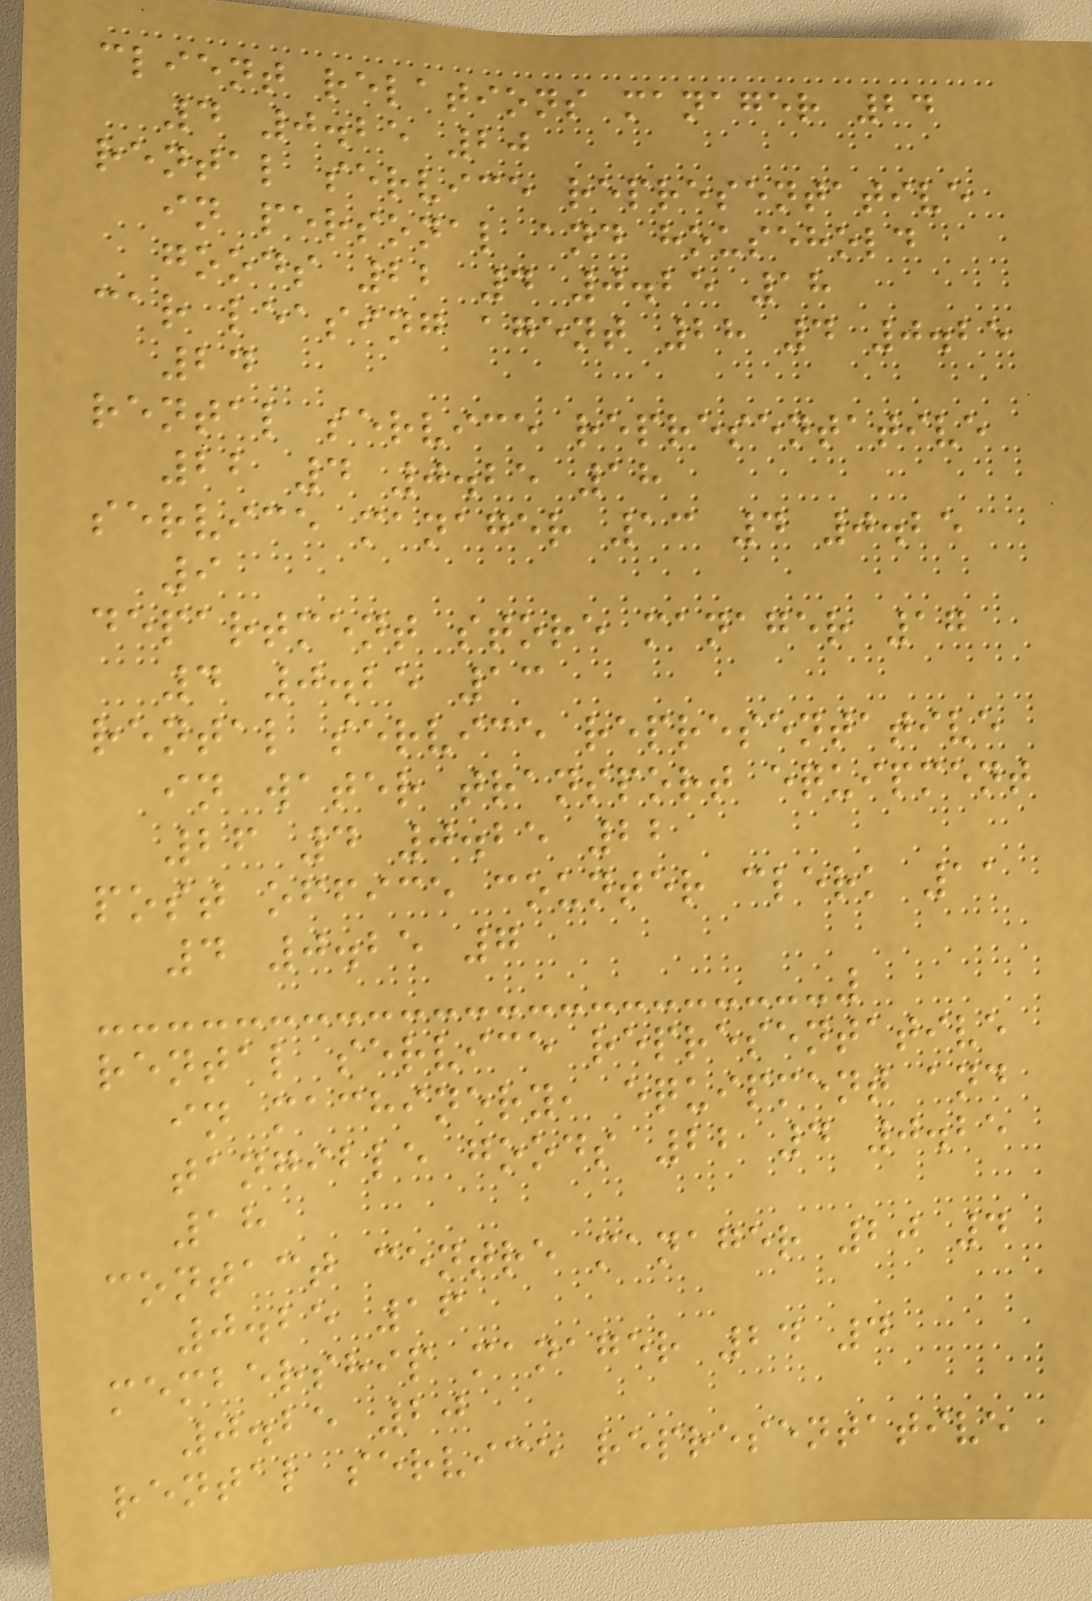client relations manager 24
4 0.25 20
rental service representative
in personal and household
goods 22 4 0.25 18
car leasing agent 28 4 0.25
24
rental service representative
22 4 0.25 18
service manager 13 4 0.25
9
department store manager 17
4 0.25 13
rental service representative
in water transport equipment
26 4 0.25 22
post office counter clerk 11
4 0.25 7
rental service representative
in machinery, equipment and
tangible goods 22 4 0.25
18
contact centre manager 20 4
0.25 16
membership manager 24 4
0.25 20
rental service representative
